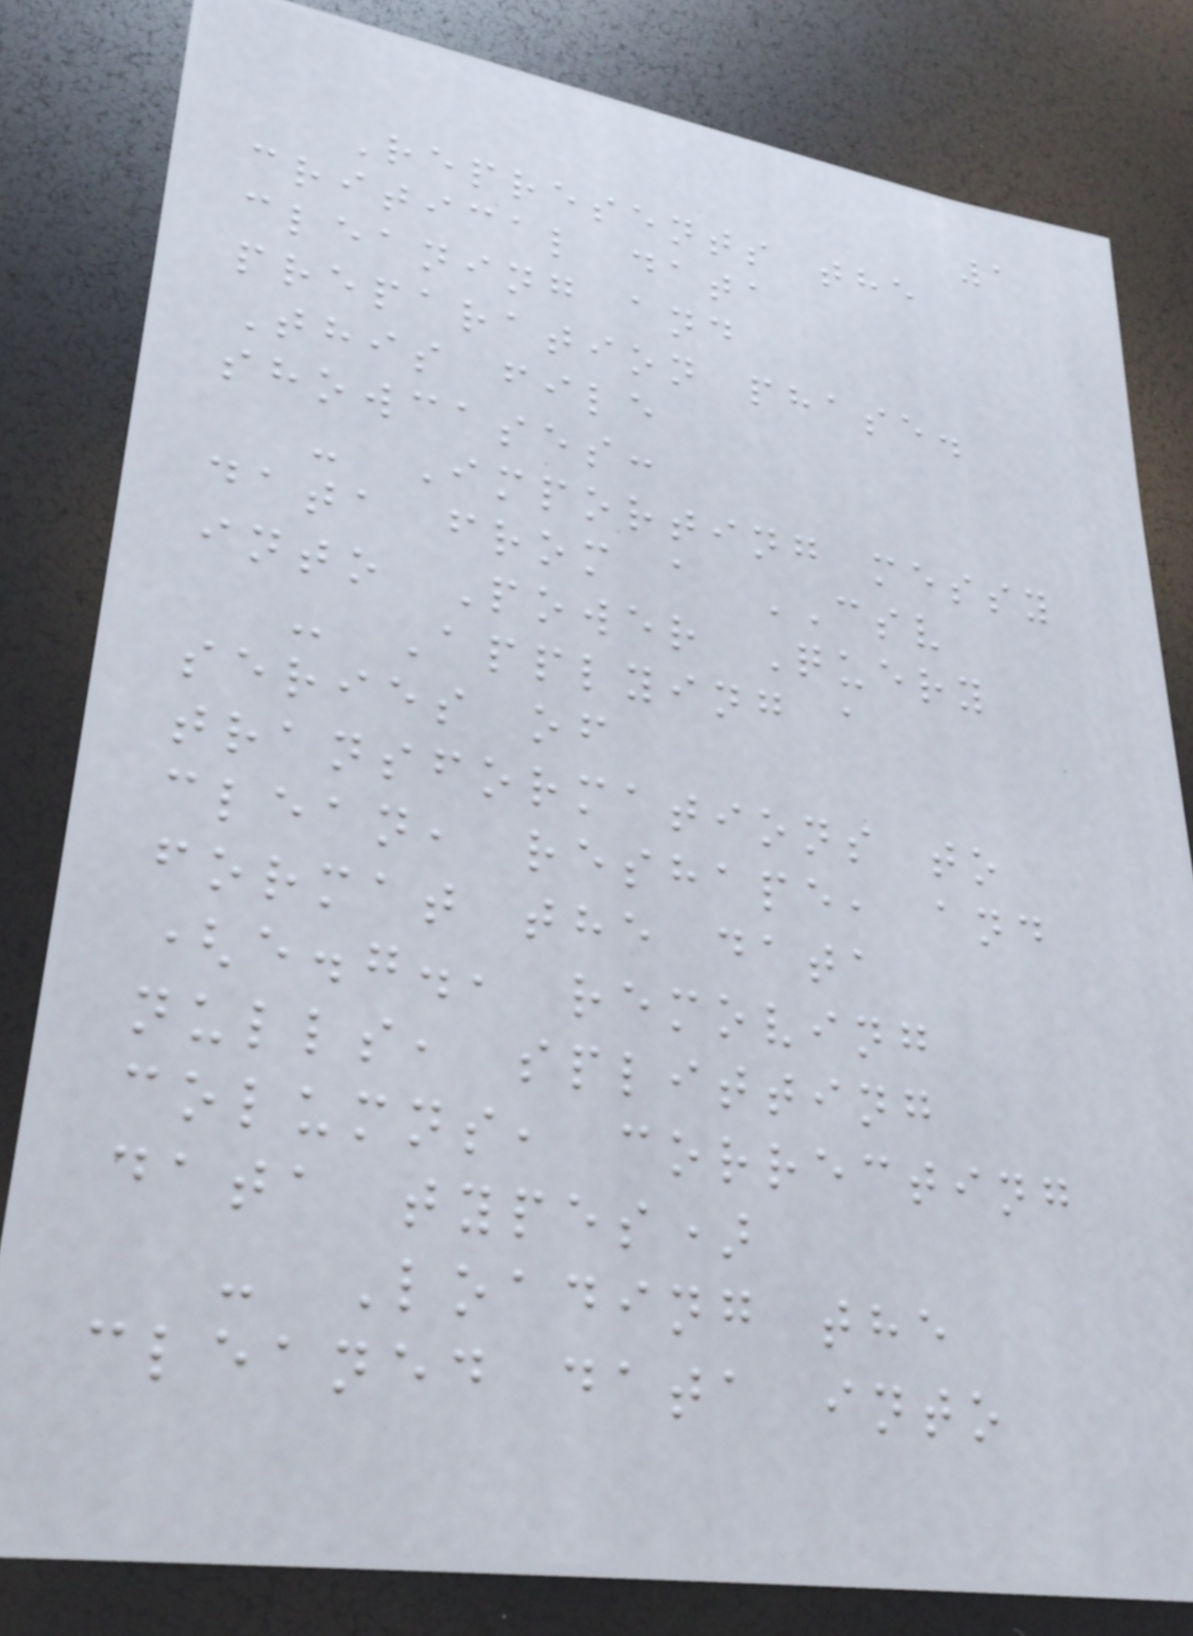1
Represents the
critical data
cleaning and
preparation phase.
This file
showcases:
- Importing messy
data from a CSV
into Power Query
- Applying a
series of
transformations to
clean, reshape, and
format the data
(e.g., removing
nulls, splitting
columns, correcting
data types)
- Loading the
cleaned data into
